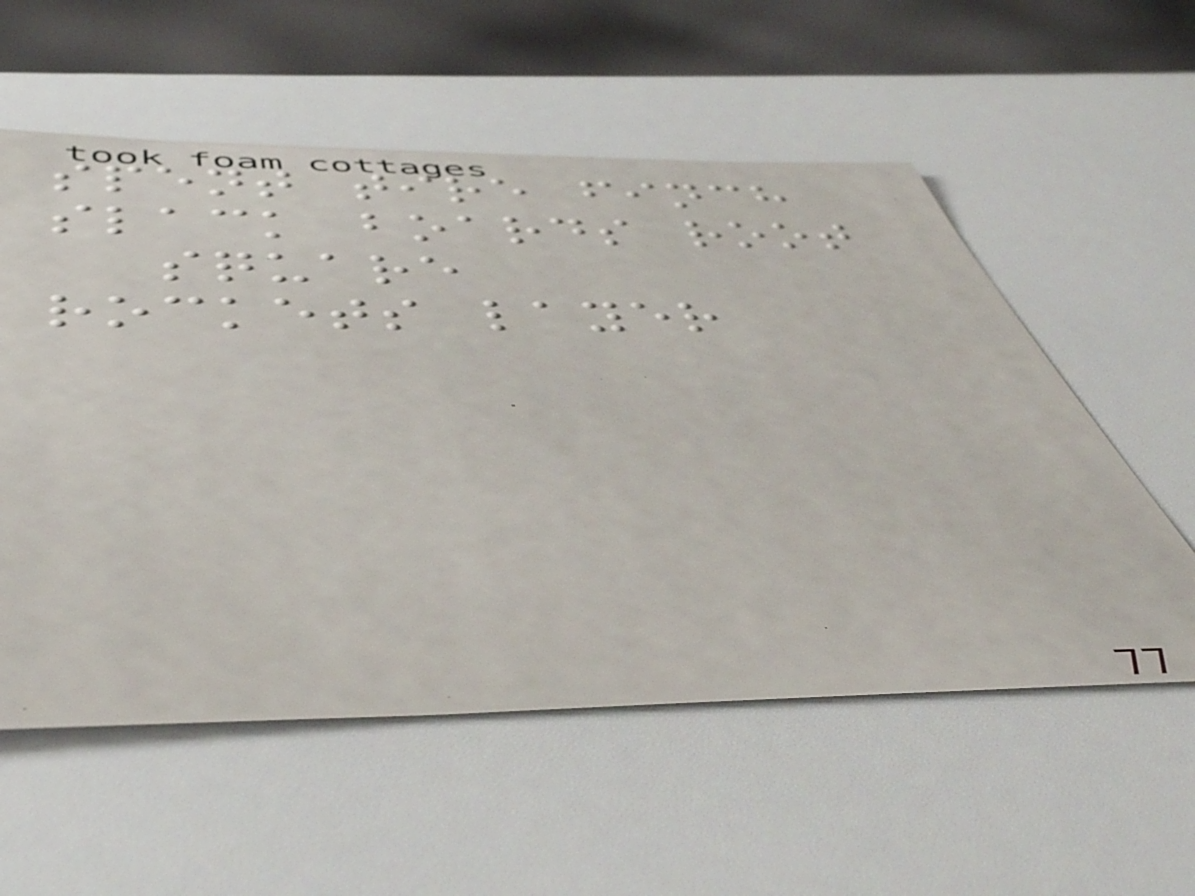spent tire finch
slack boards root
square
rockets layer
